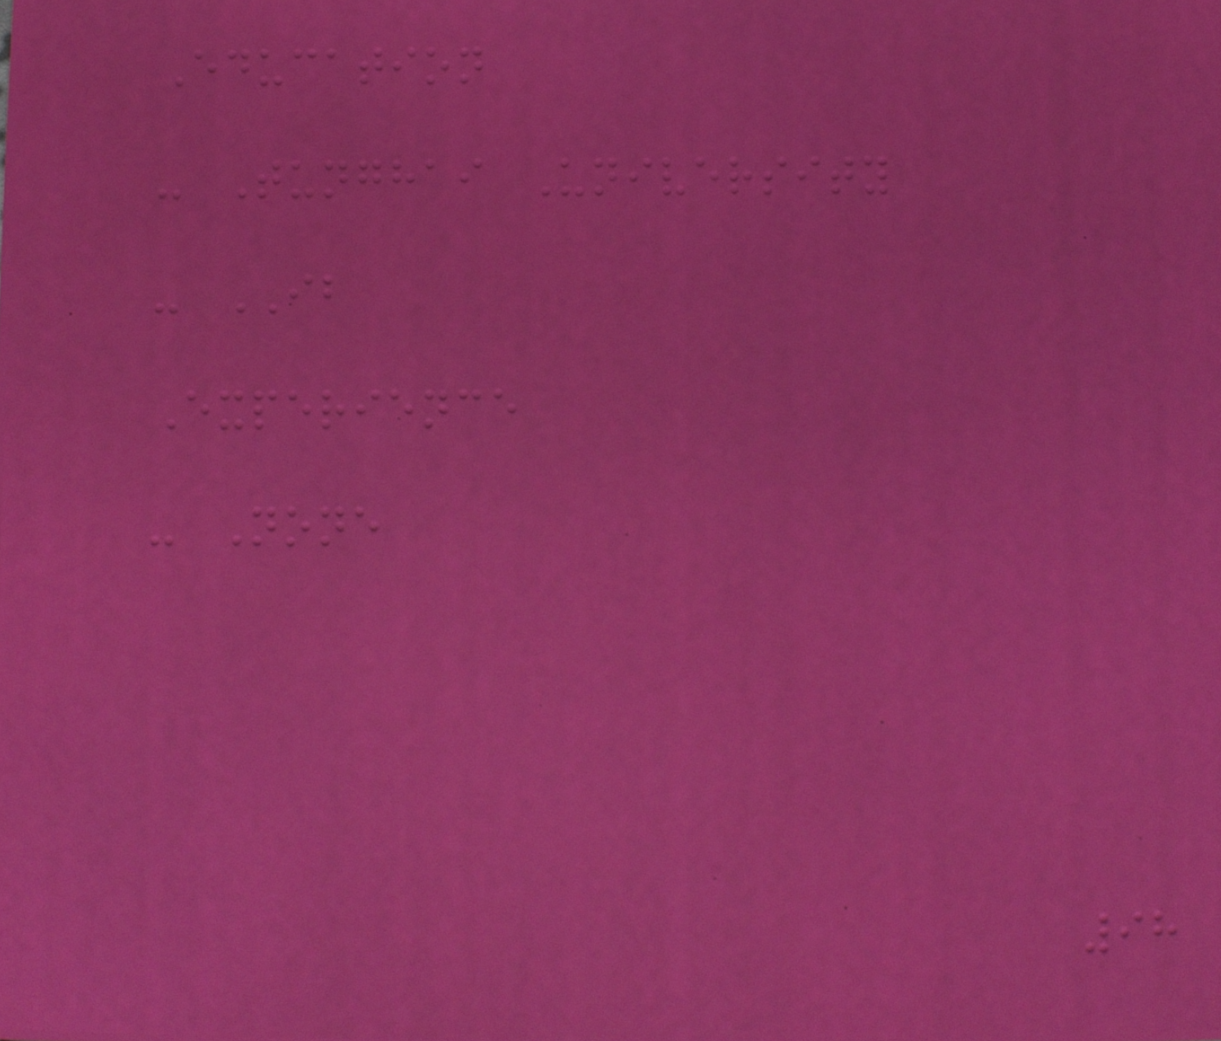Education
- Tunghai University
- IB
Experience
- None
98
